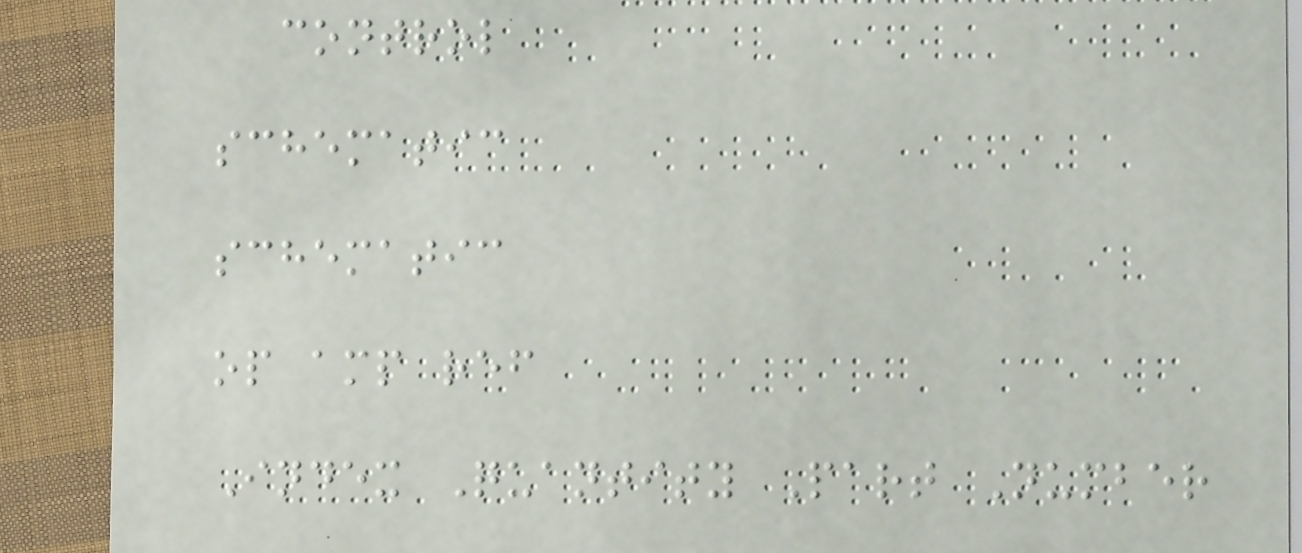control
schematic
schematic
op amp ref
Index Quantity Part Number
